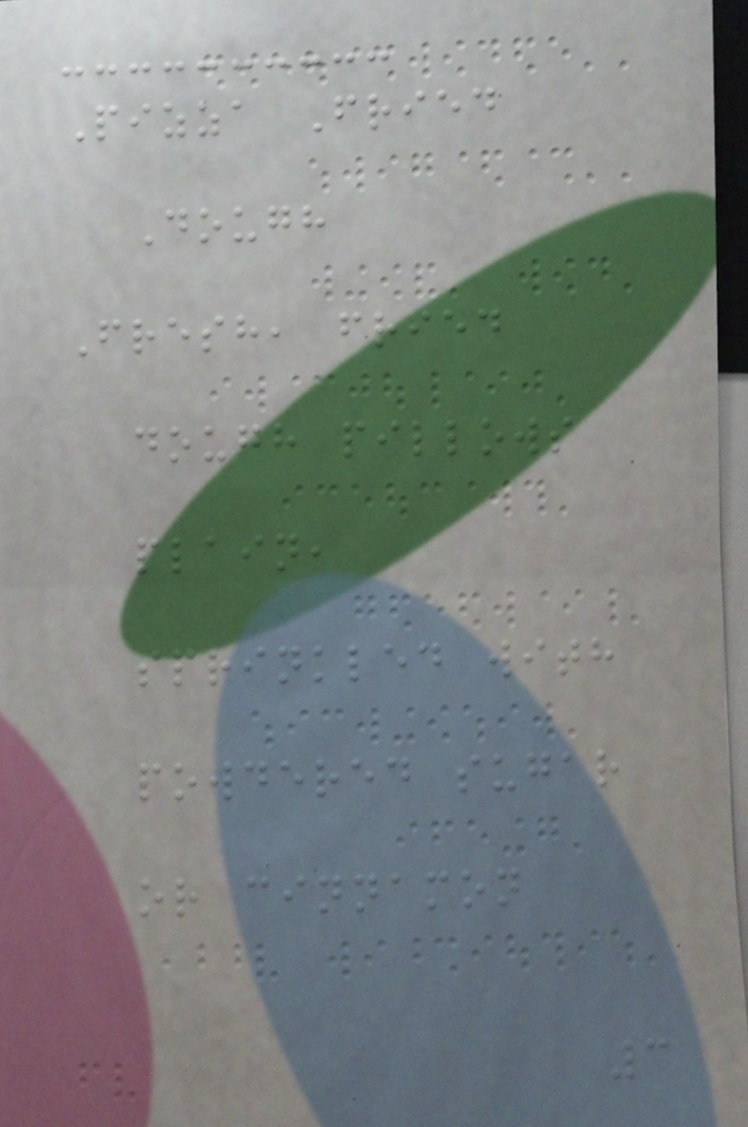Pizza Fried
Dough
Fresh, fried
dough pillows
plain,
sprinkled with
powdered sugar
or cinnamon
3
